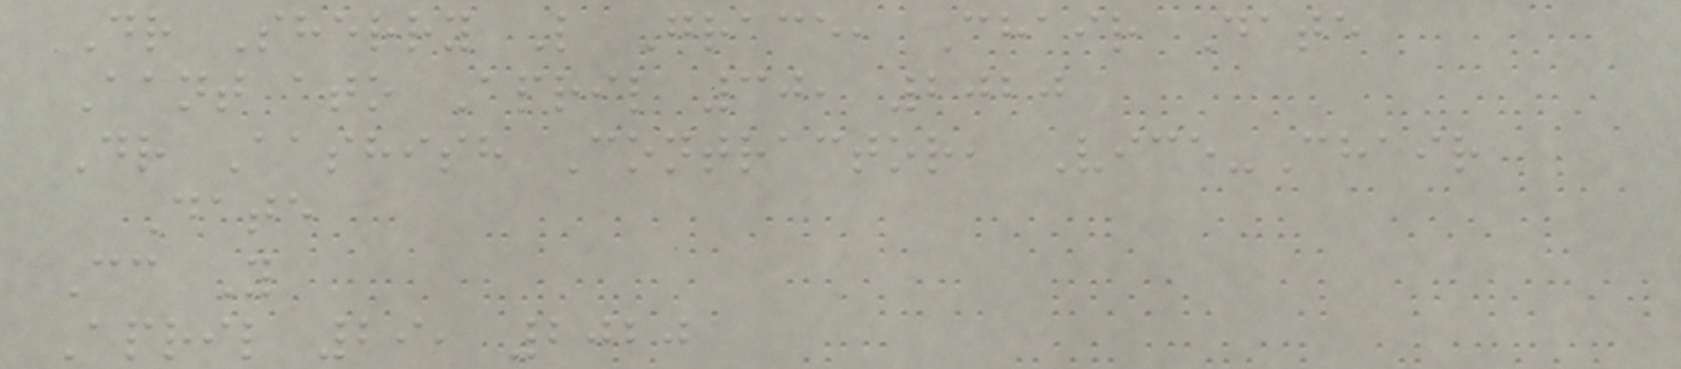Dr Sherry L Grace, Chair Date
Aant ato April 30, 2020
Dr Aashish Contractor, Vice-Chair
Date
Cc Y
April 29, 2020
